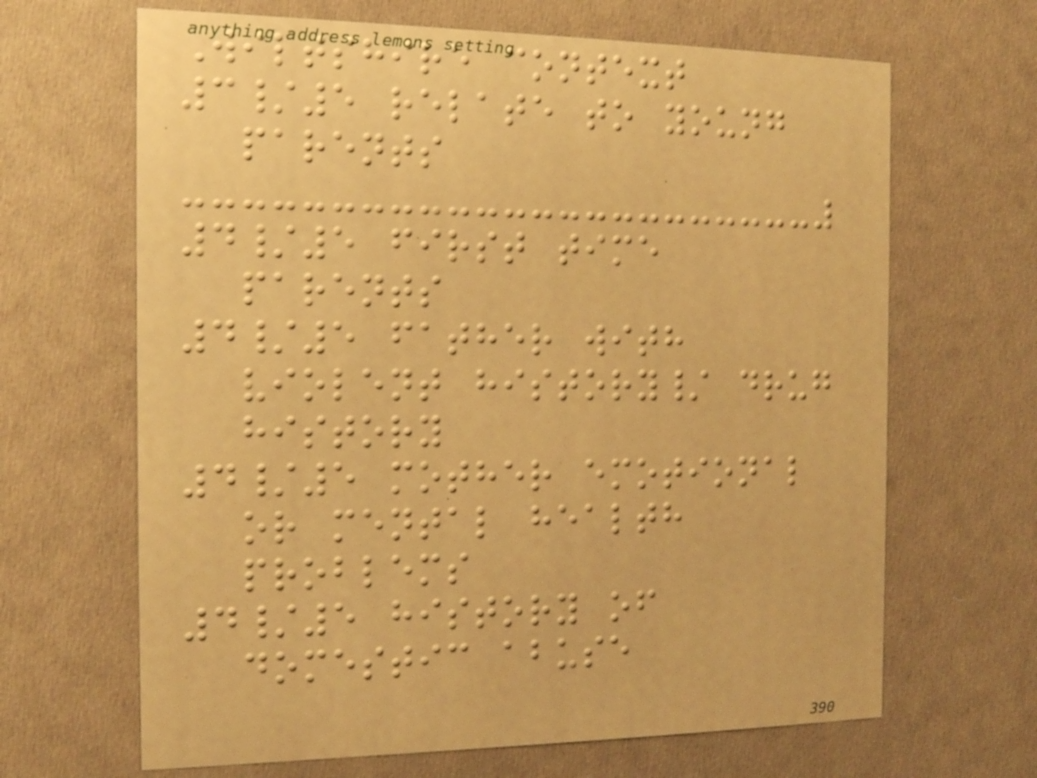Wiltshire context
3/5 relate to young
parents
4/5 first time
parents
4/5 father with
violent history/ drug
history
4/5 mother emotional
or mental health
problems
4/5 history of
domestic abuse
